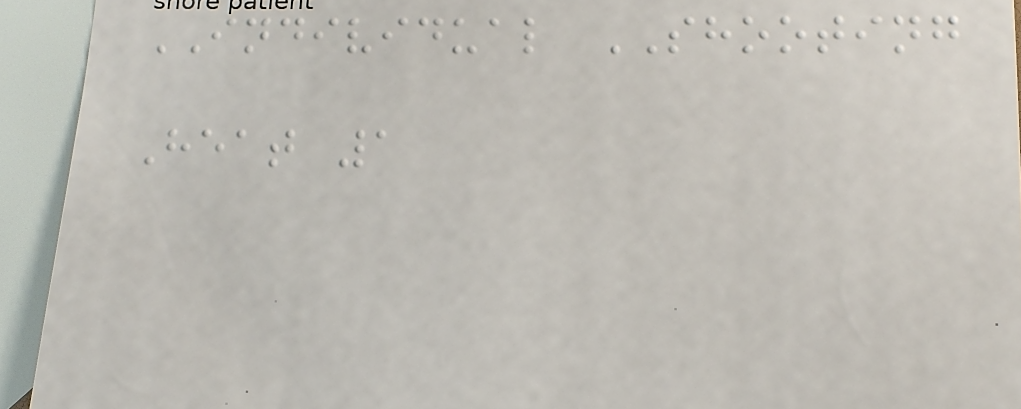INDIVIDUAL SHOOTING
Heat 1
